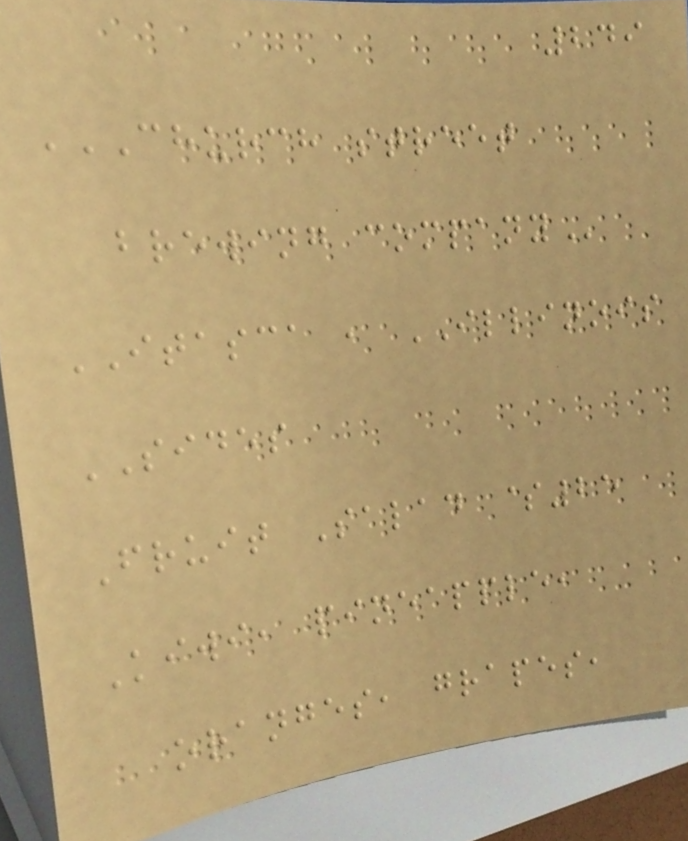249
CHURCH STREET
BREWING COMPANY
ITASCA , ILLINOIS
SIDES
Fruit Salad $25
Kiwi, pineapple,
oranges, grapes,
